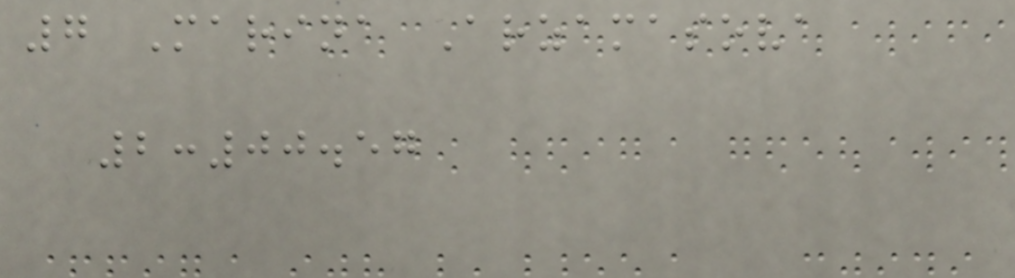7 Marina Arzamasova
2:00.57
